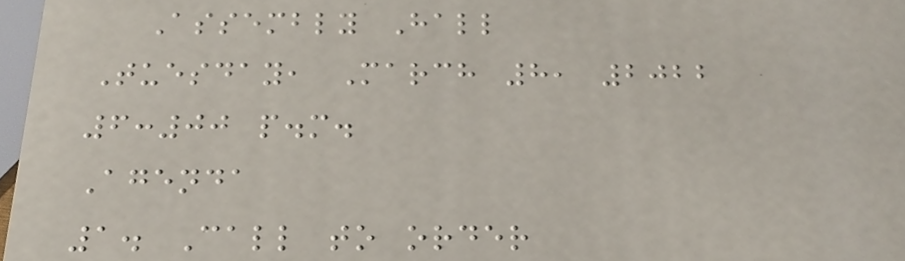Assembly Hall
Tuesday, March 8, 2022
6:00 p.m.
Agenda
1. Call to order
